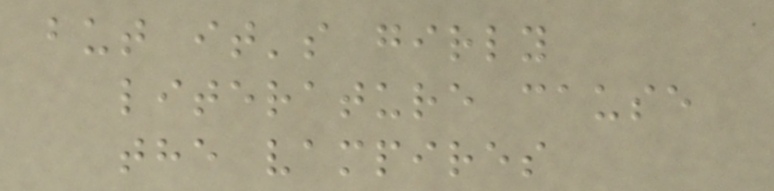but it's girly
literature cause
the vampires
